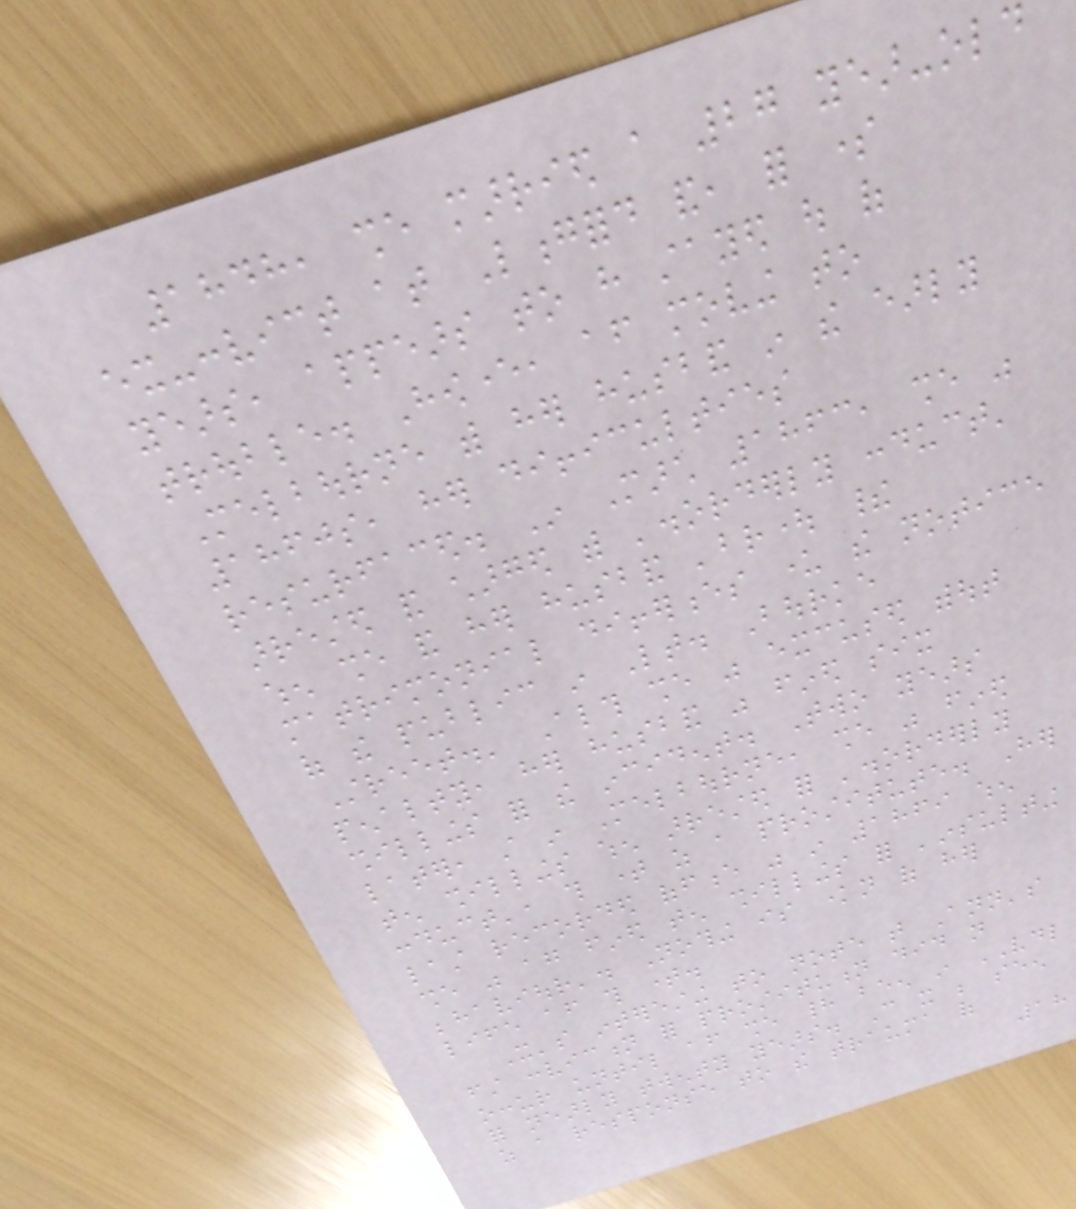1848, she married a 27 year-old
ex-convict at Longford and, for some
years, appears to have stayed out of
trouble. However, after moving to
Melbourne with her husband in the early
1860s, her difficulties
resurfaced. In March 1863, she was
arrested and charged with 'disorderly conduct'
when she and her husband 'brought their
matrimonial differences under the notice
of the public in Lt. Bourke
Street.' Although she was excused without
penalty, her husband was fined six
shillings for the incident. Two years
later, still in Melbourne, she was fined
ten shillings when arrested for 'disorderly
conduct', this time as a prostitute. Her
last recorded offence was in 1869 when
she was again fined ten shillings for 'insulting
behaviour'. Nothing is known of her
life after this time.
It's interesting to note that Ann's
first conviction for prostitution did not
occur until after she had been in VDL
for nearly twenty years. Can it be seen
as a response to the trauma of
18
